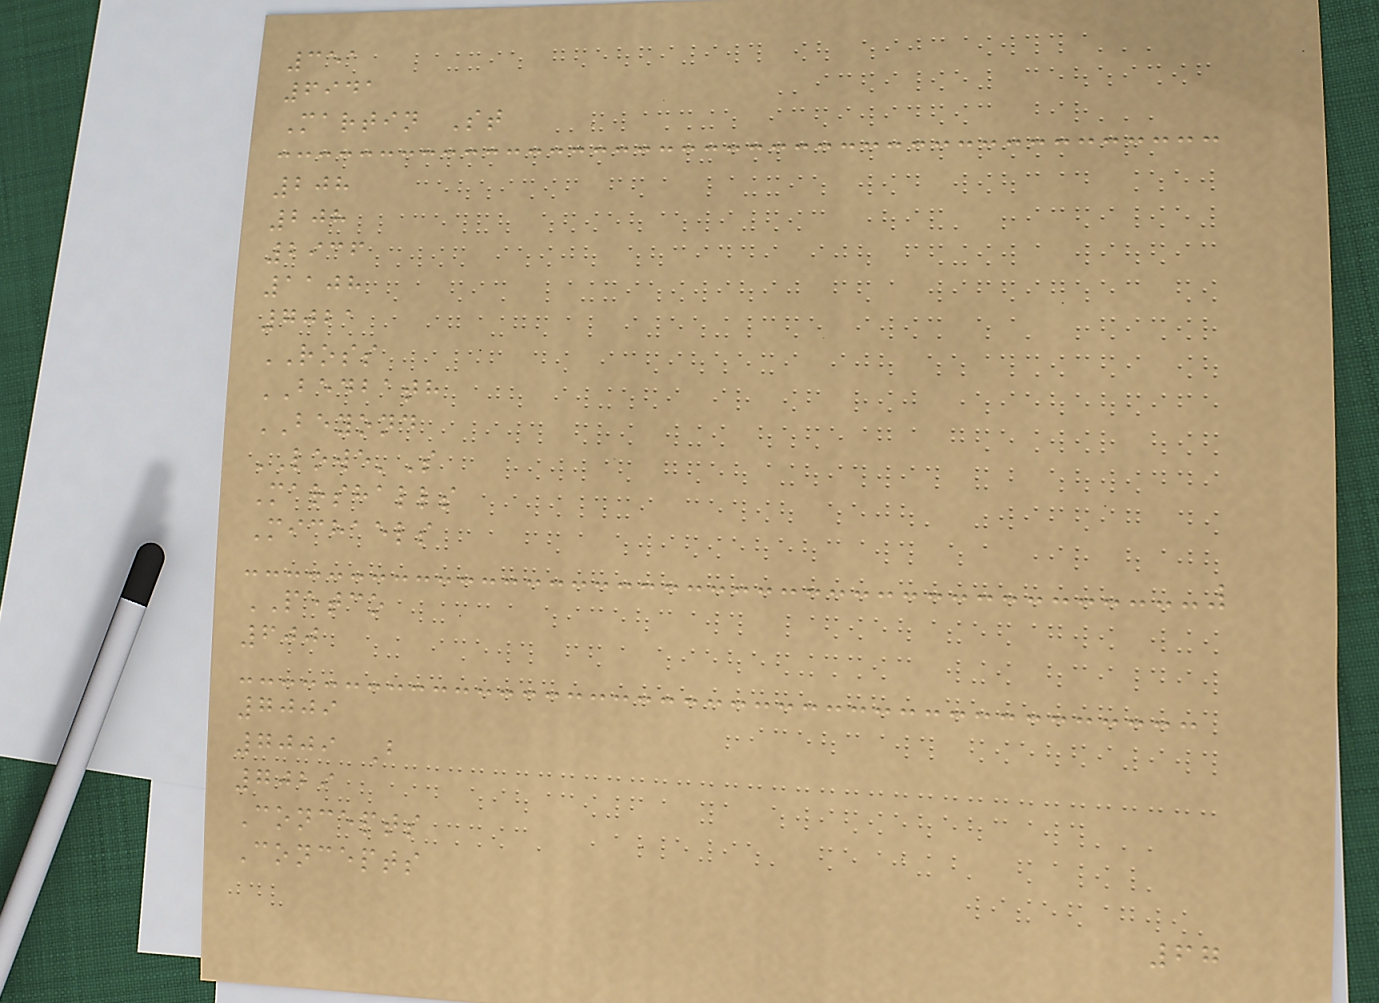351
6941
Martin St
208
208
2936
1108
7021
ROSS
BEDBATH
BEYOND
LOWE'S
Marshalls
Michaels
PETCO
600
7009
7009 B
7029
Concepts
Concepts
67
